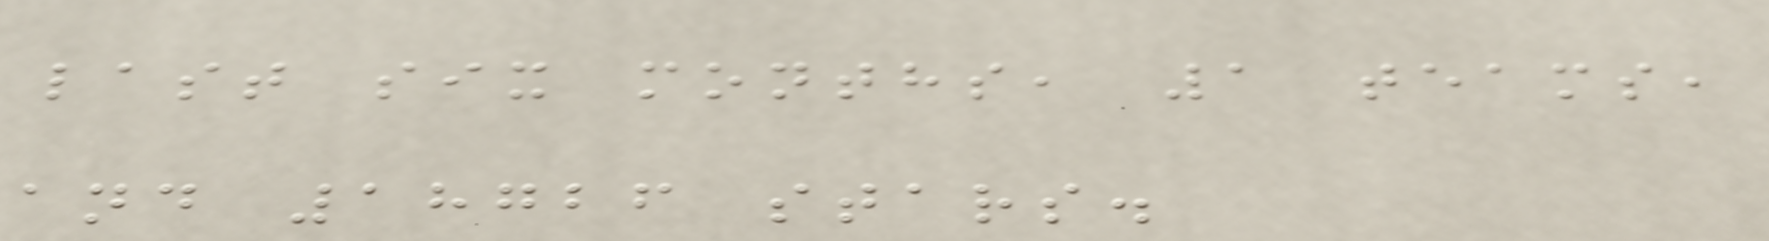last six months, 1 teams,
and 18726 stars.
